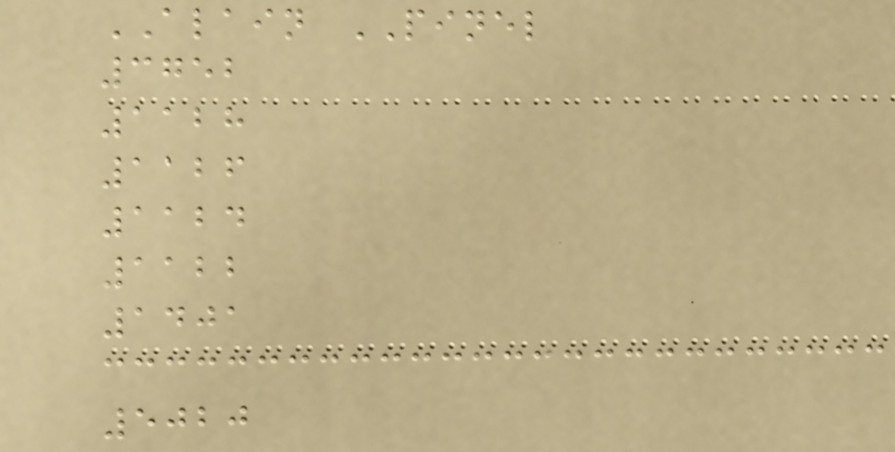ALAIN PINEL
3752
1128
1126
1124
1122
1401
5020
